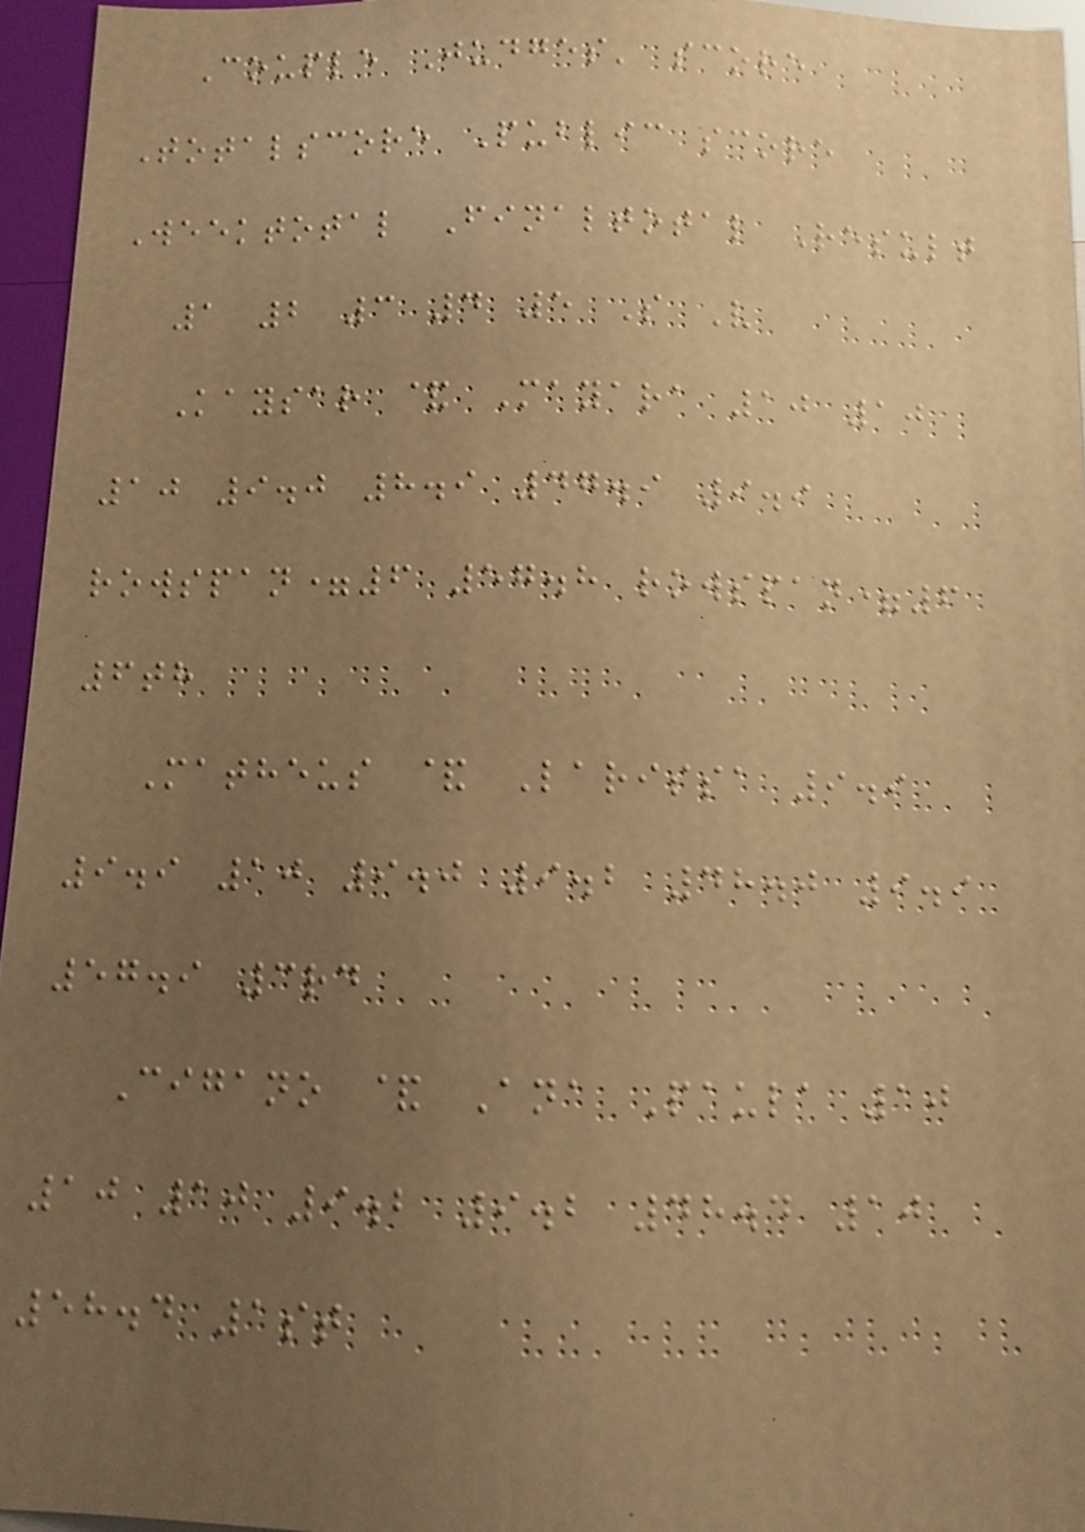Couple Judges' score
Totalscore Public score
Weektotal Finaltotal Result
1 2 3 4 5 S V
Kaysar & Mayara 10 10
10 9.0 8.9 47.9 9.9
rowspan=6 57.8 rowspan=6
6th
Matheus & Larissa 9.9
9.9 10 9.0 9.2 48.0 9.9
57.9 3rd
Cigano & Ana Paula 10
10 10 9.2 9.2 48.4 10
58.4 1st
